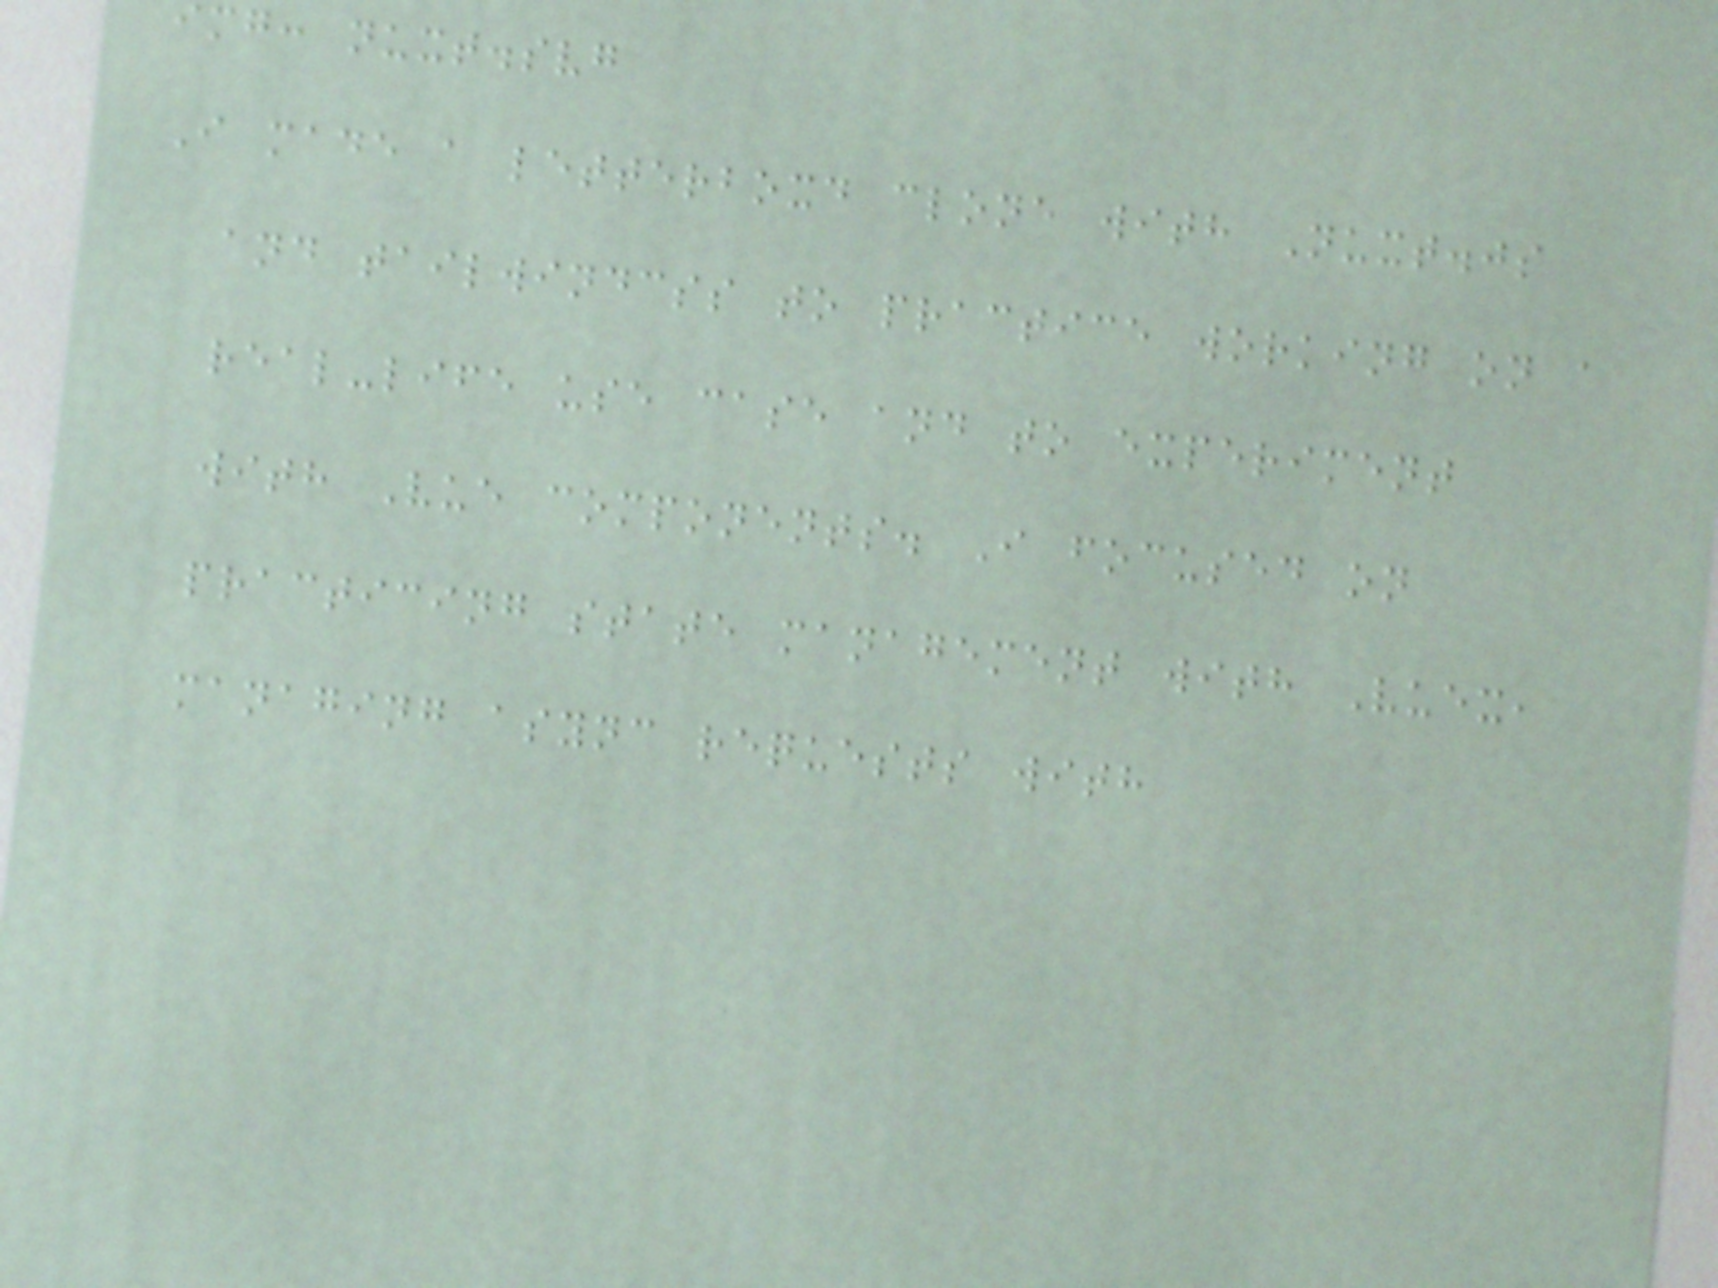img: nuxt.svg
I made a letterboxd clone with Nuxt.js
and tailwindcss to practice working on a
real-life use case and to experiment
with Vue components. I focused on
practicing state management with Vuex,
managing async requests with
